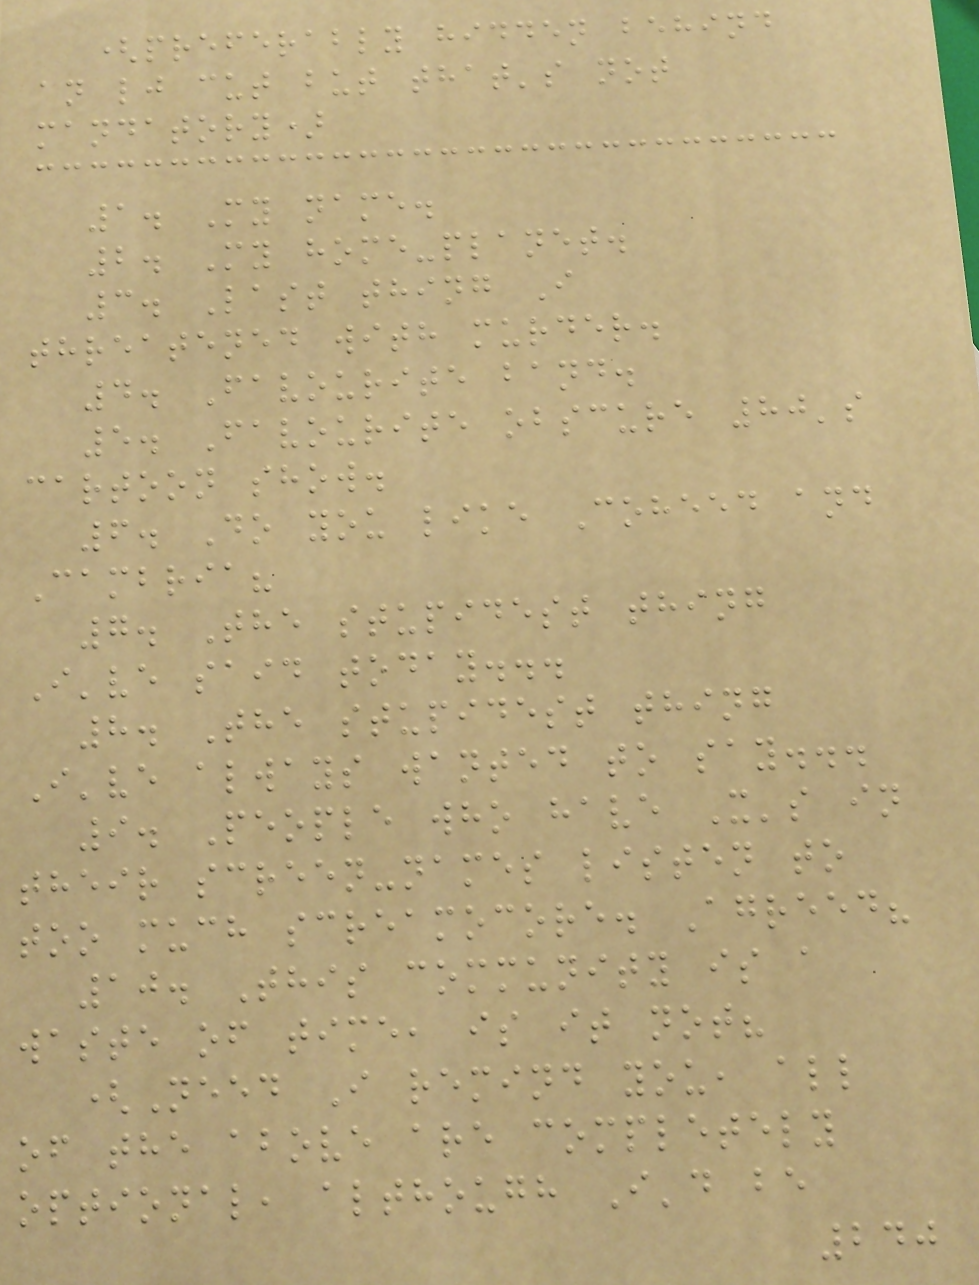(preferably hidden behind
an lj cut but that's not
mandatory)
1. My name.
2. My home-planet.
3. Last thing I
threatened with murder.
4. Favourite band.
5. Favourite obscure 80's
cartoon show.
6. Do you like Coheed and
Cambria?
7. The stupidest thing
I've said today...
8. The stupidest thing
I've always wanted to say...
9. People who have X's in
their screen-names listen to
too much screamocore. Agreed?
10. This community is a
waste of time, is it not?
(Need I remind you, all
of the above are completely
optional, although I'd be
240
